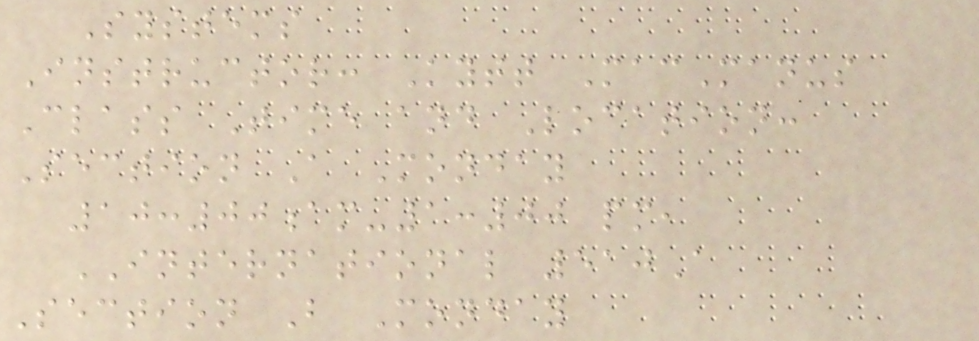Systems
Instructor: Kytt MacManus
Class Time and Location:
Section A Monday
10:00am-1:00 pm,
INTERNATIONAL 510A
Section B Monday
